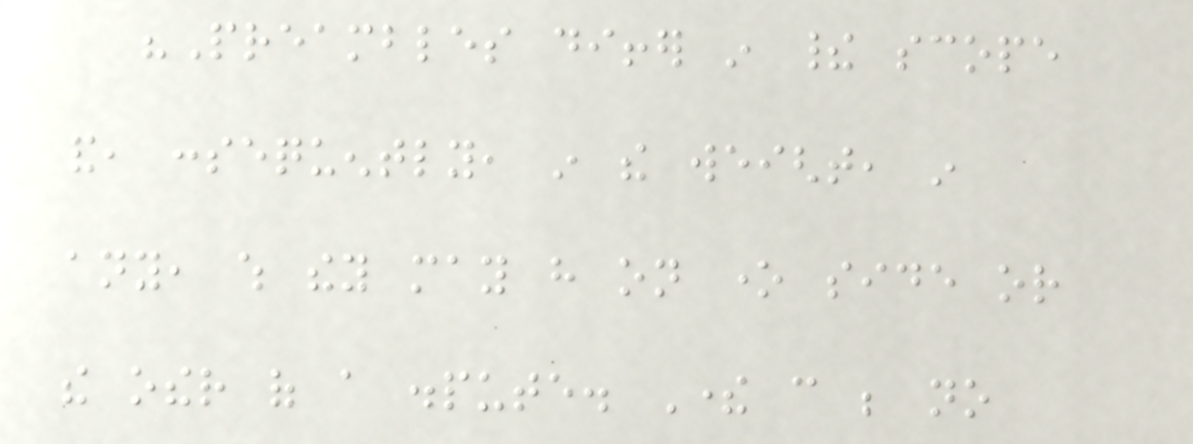"Preambles differ in their scope
and, consequently, in the weight, in
any, which they may have on one side or
the other of a dispute. There can be no
